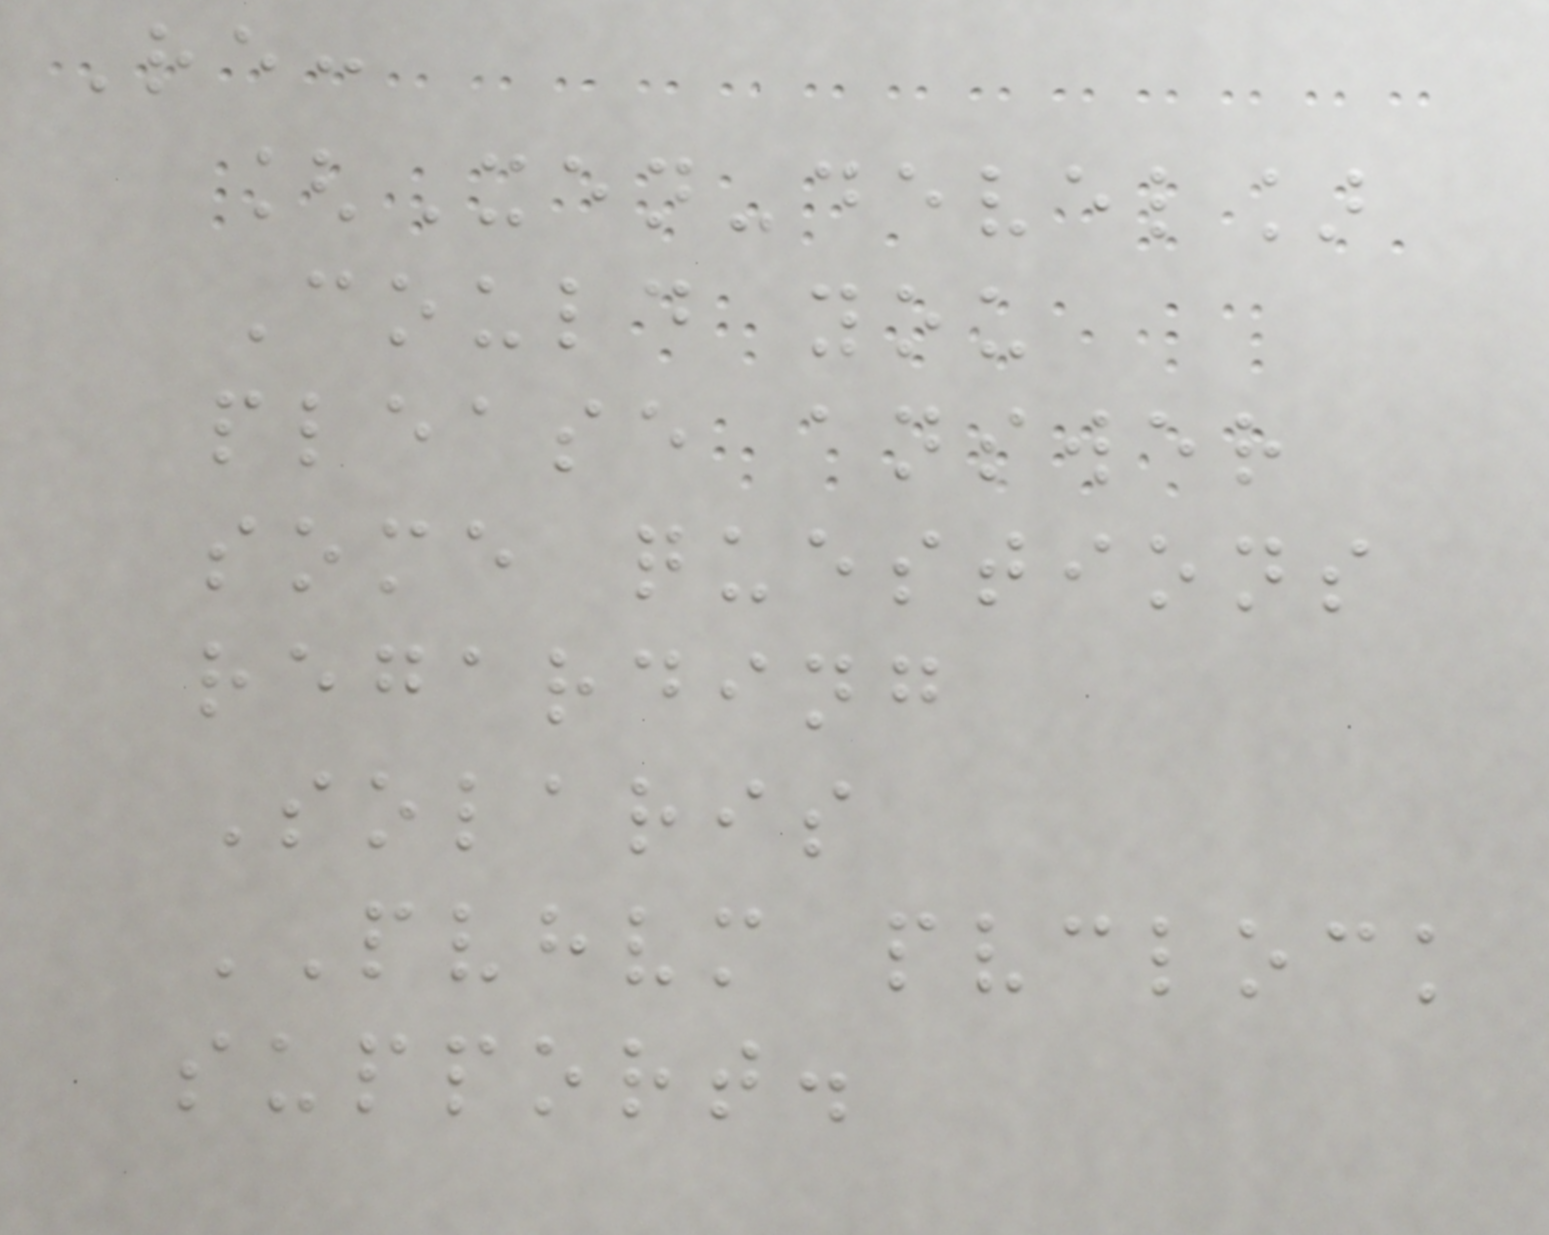Re:
[Xen-devel]
Could you
please answer
some questions
regarding
Solaris
PVHVM pvclock
support.
